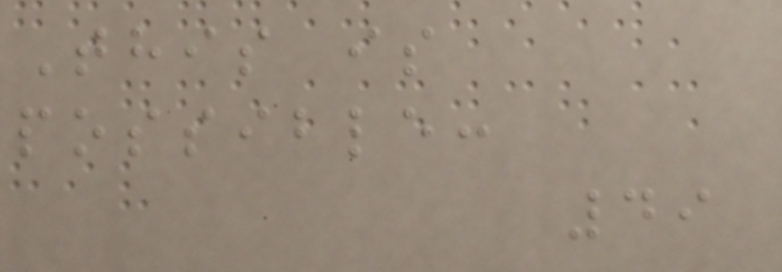This is
possible:
49
